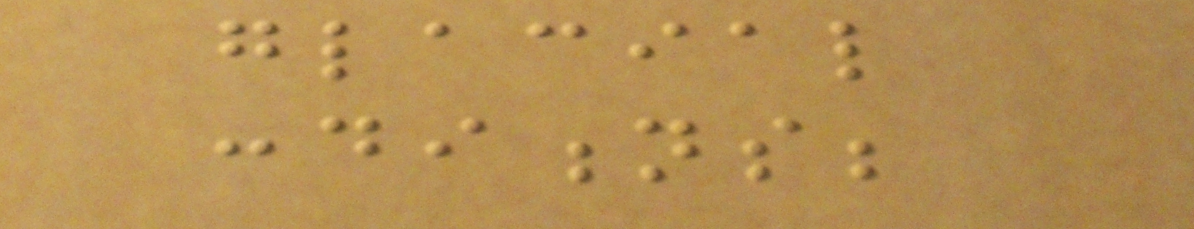glacial
conditions;
